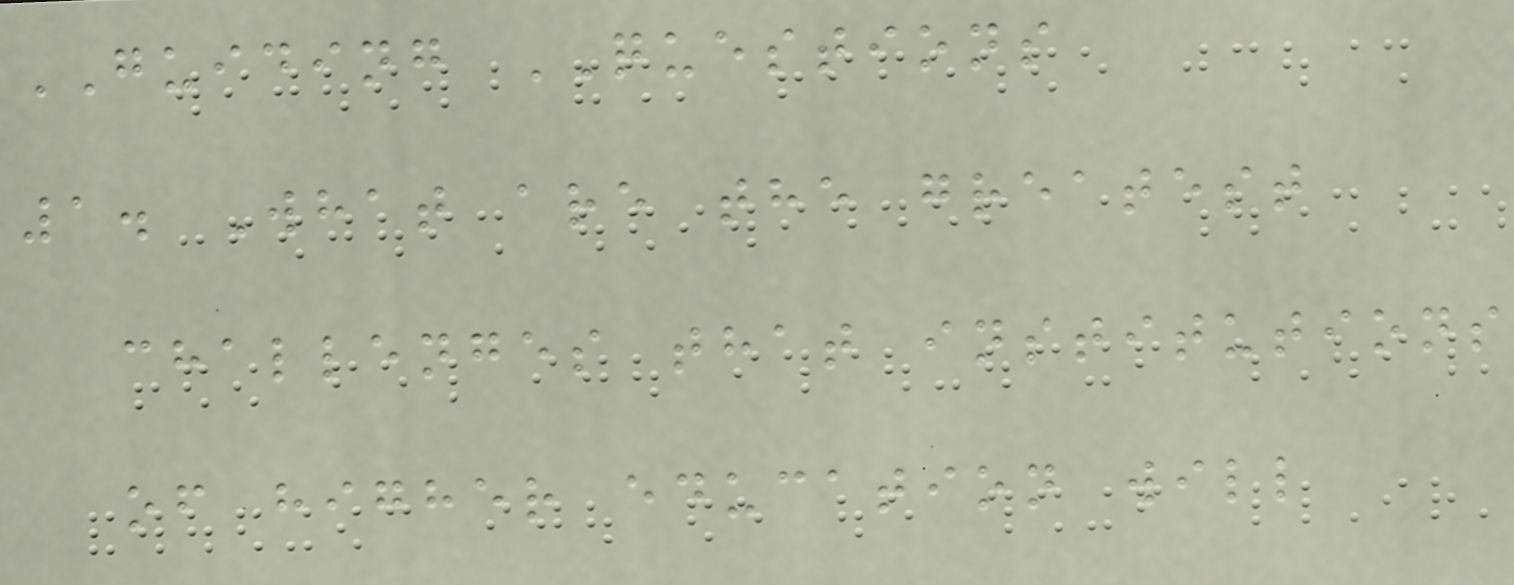GUIDING QUESTIONS
1. What are the greatest
challenges that institutions
of higher education will
